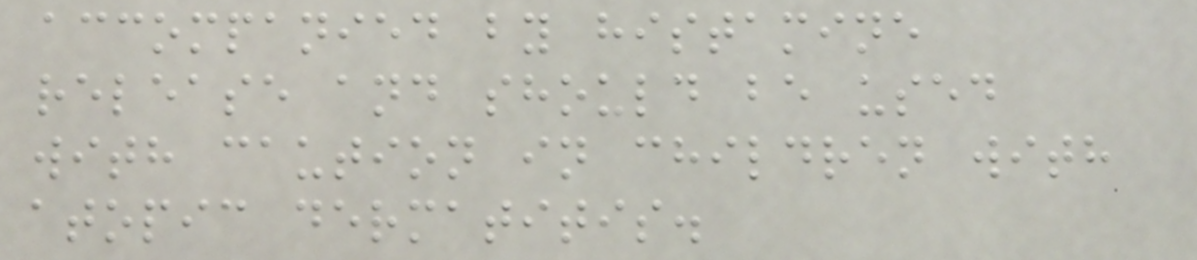accompanied by histamine
release and should be used
with caution in children with
atopic dermatitis.
